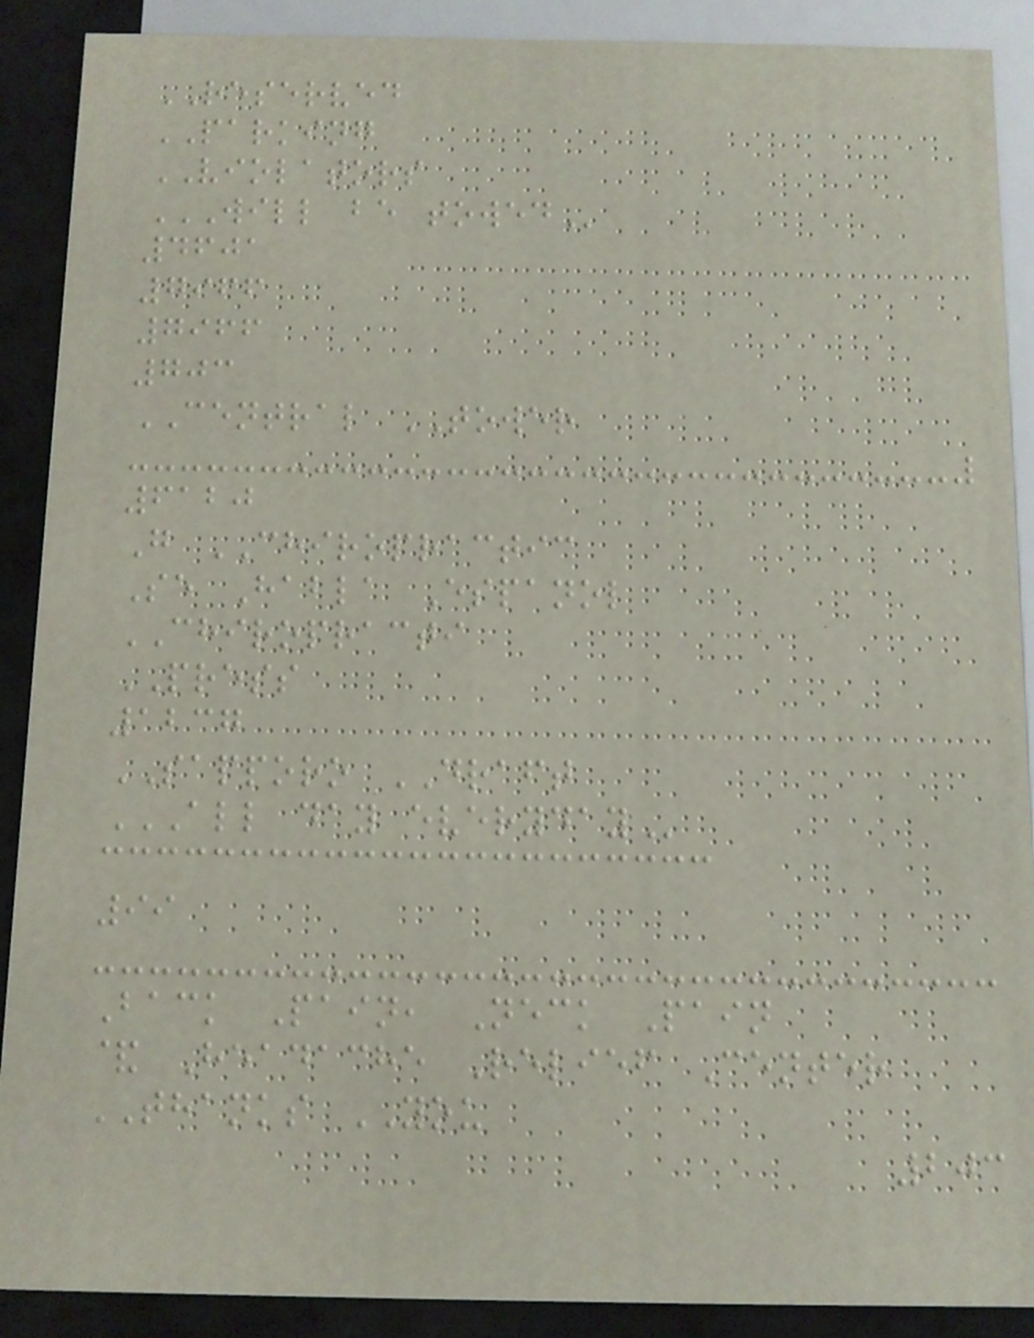RESERVED
PARKING
VIOLATORS
WILL BE TOWED
4601
7966
7966
703
CENTRAL TOWER
6120
G CHIROPRACTIC
Se Habla Espanol
CHIROPRACTI
PRESS
1237
SAPPORO DRAFT
ALL DAY EVERYDAY
99
Back Pain, Neck Pain
& Headache Relief Center
THANKS YOU
203
